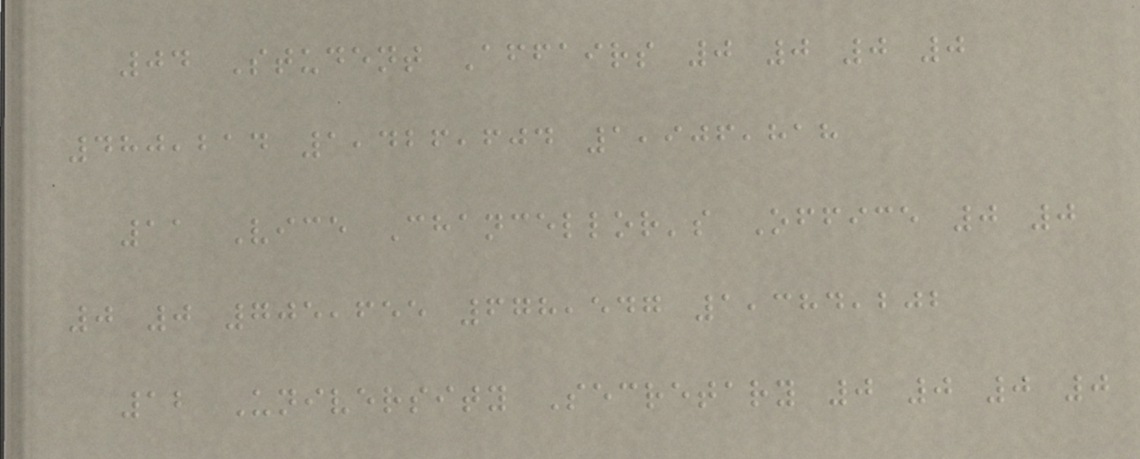04 Student Affairs 0 0 0 0
480,214 1,426,604 1,906,818
11 Vice Chancellor's Office 0 0
0 0 705,655 678,547 1,384,202
12 University Secretary 0 0 0 0
